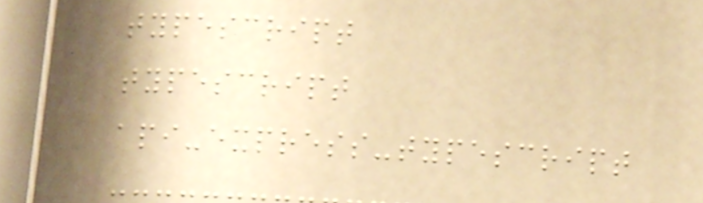typescript
typescript
api-express-typescript
